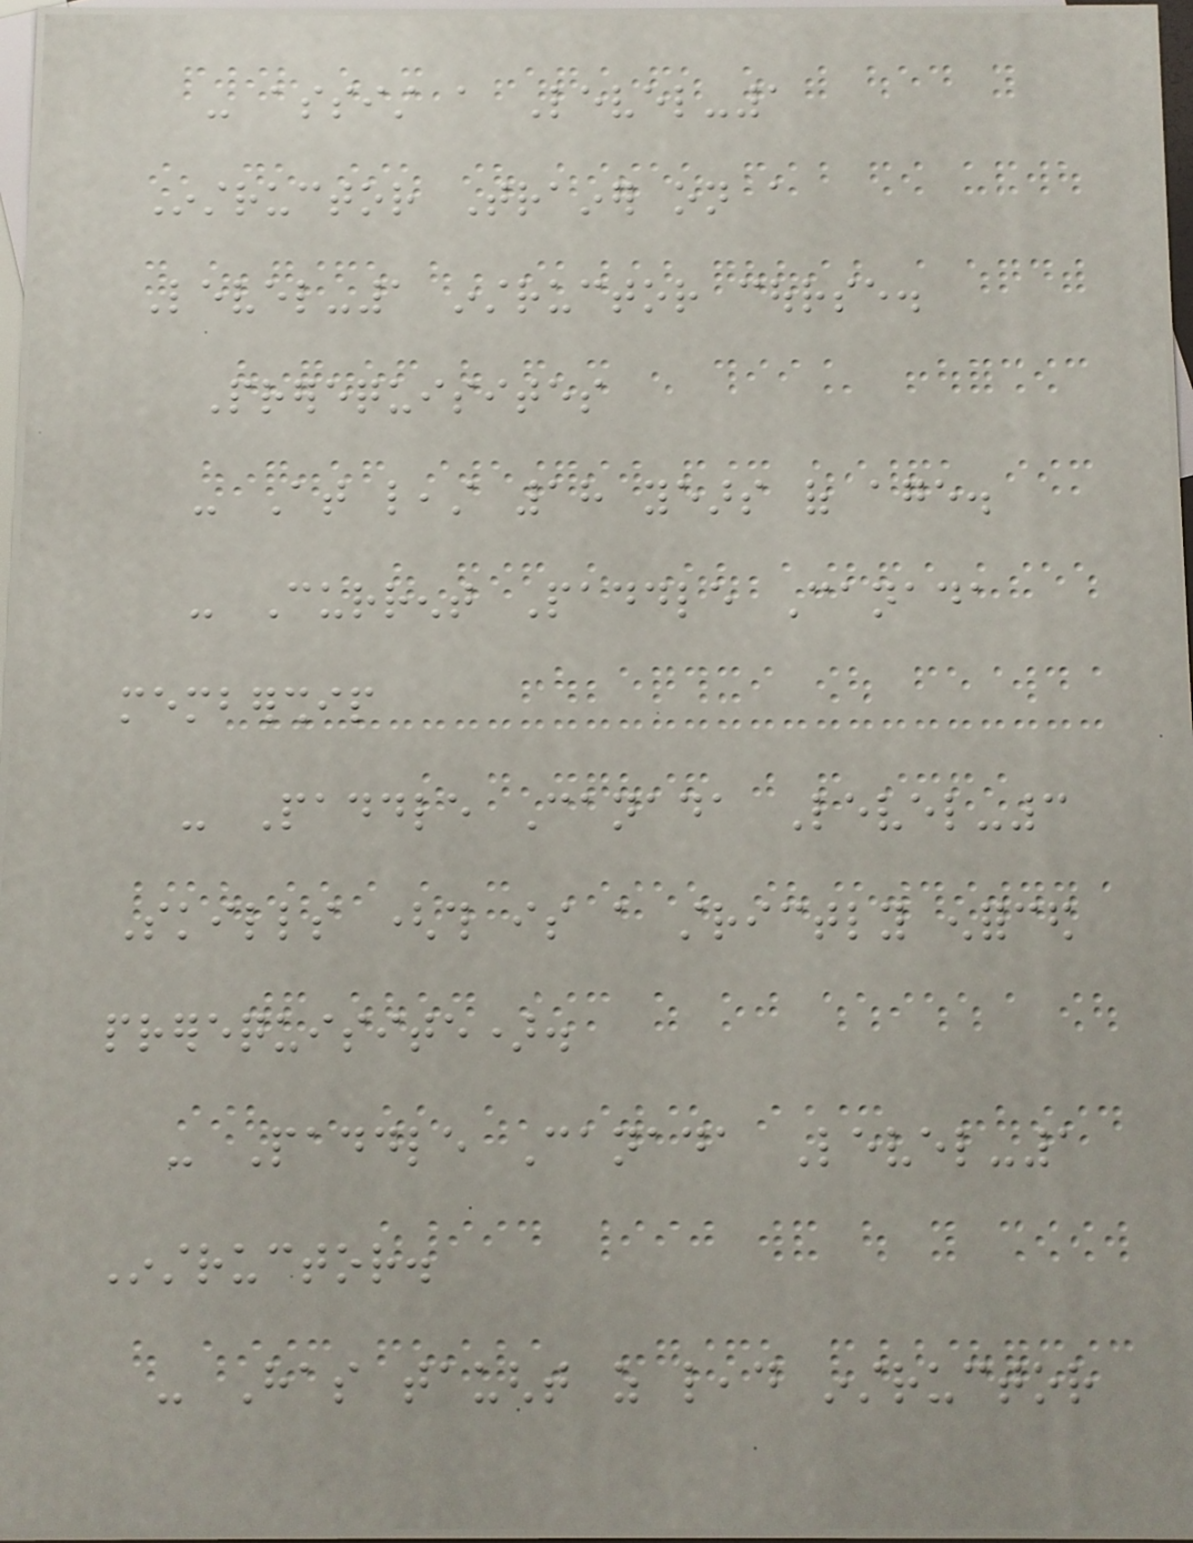- assist a Level-1
Instructor Trainer on a
Level-1 instructor course.
Prerequisites
- At least 18 years of age.
- Current Paddle Canada
membership
- Paddle Canada Level-3
Skills (this is a strictly enforced
prerequisite).
- Paddle Canada Level-1
Instructor.
- Has taught as lead instructor
